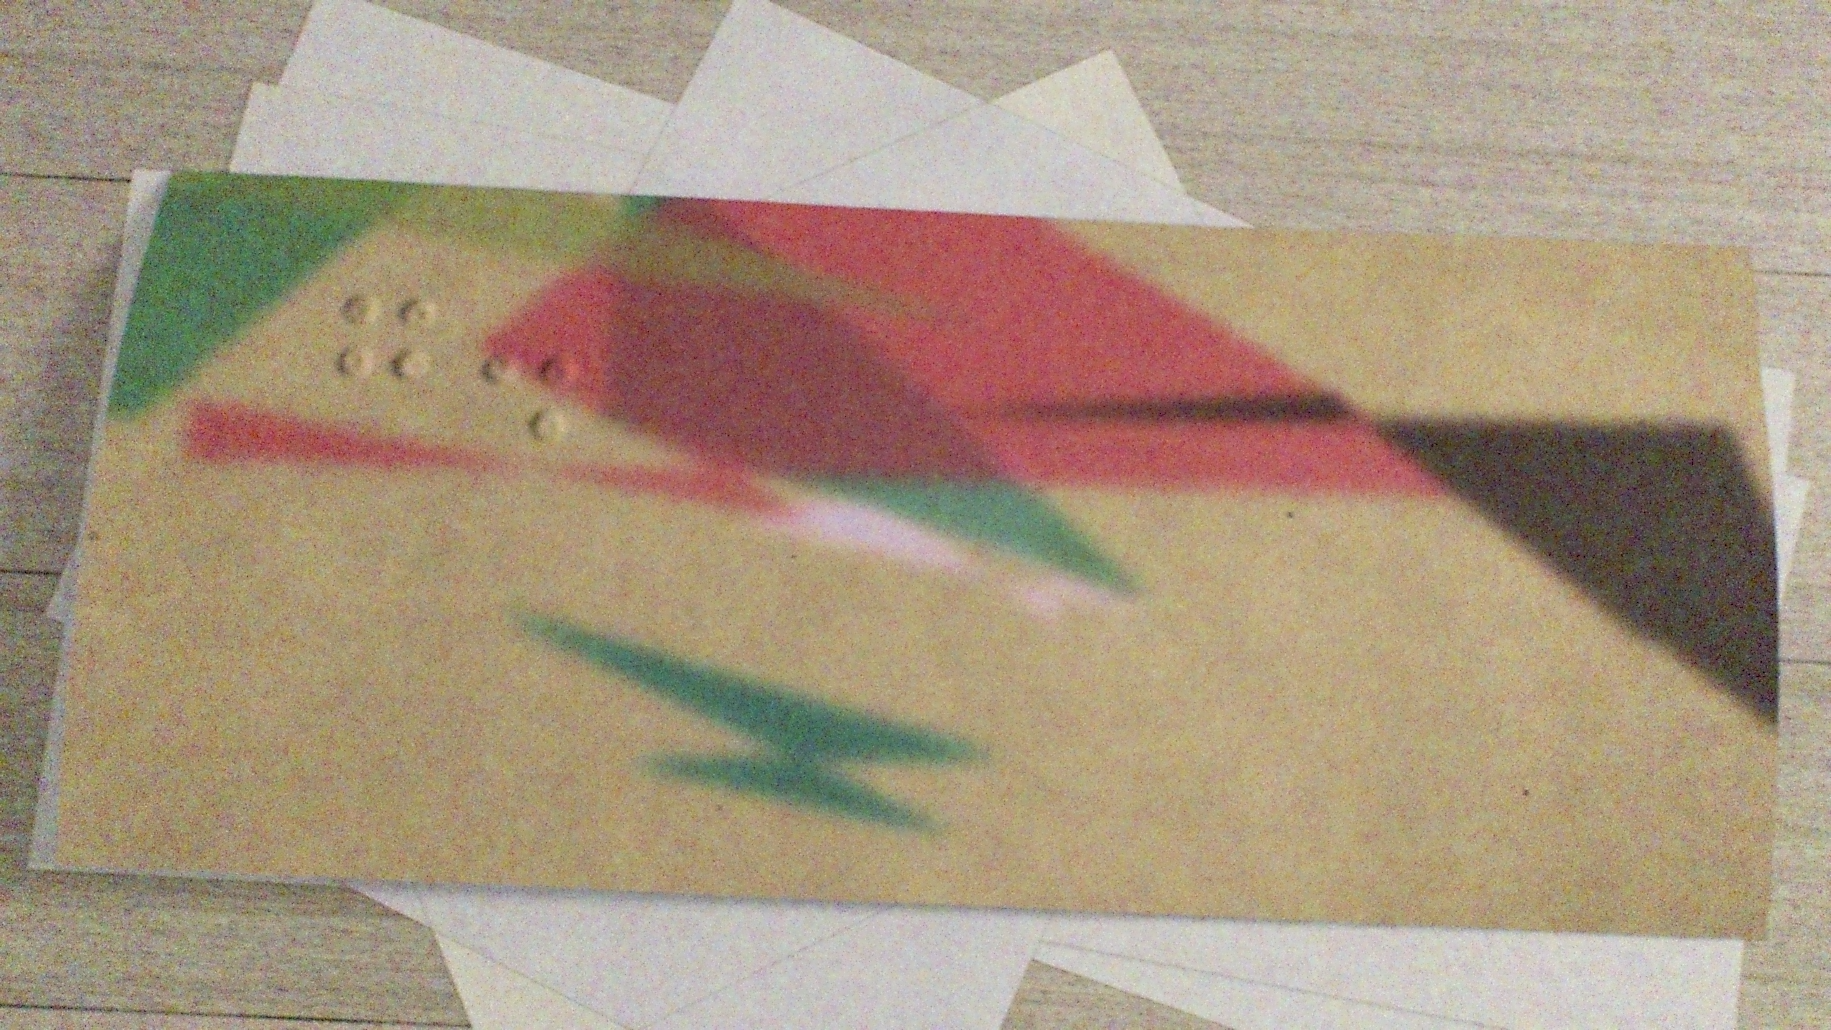g.
